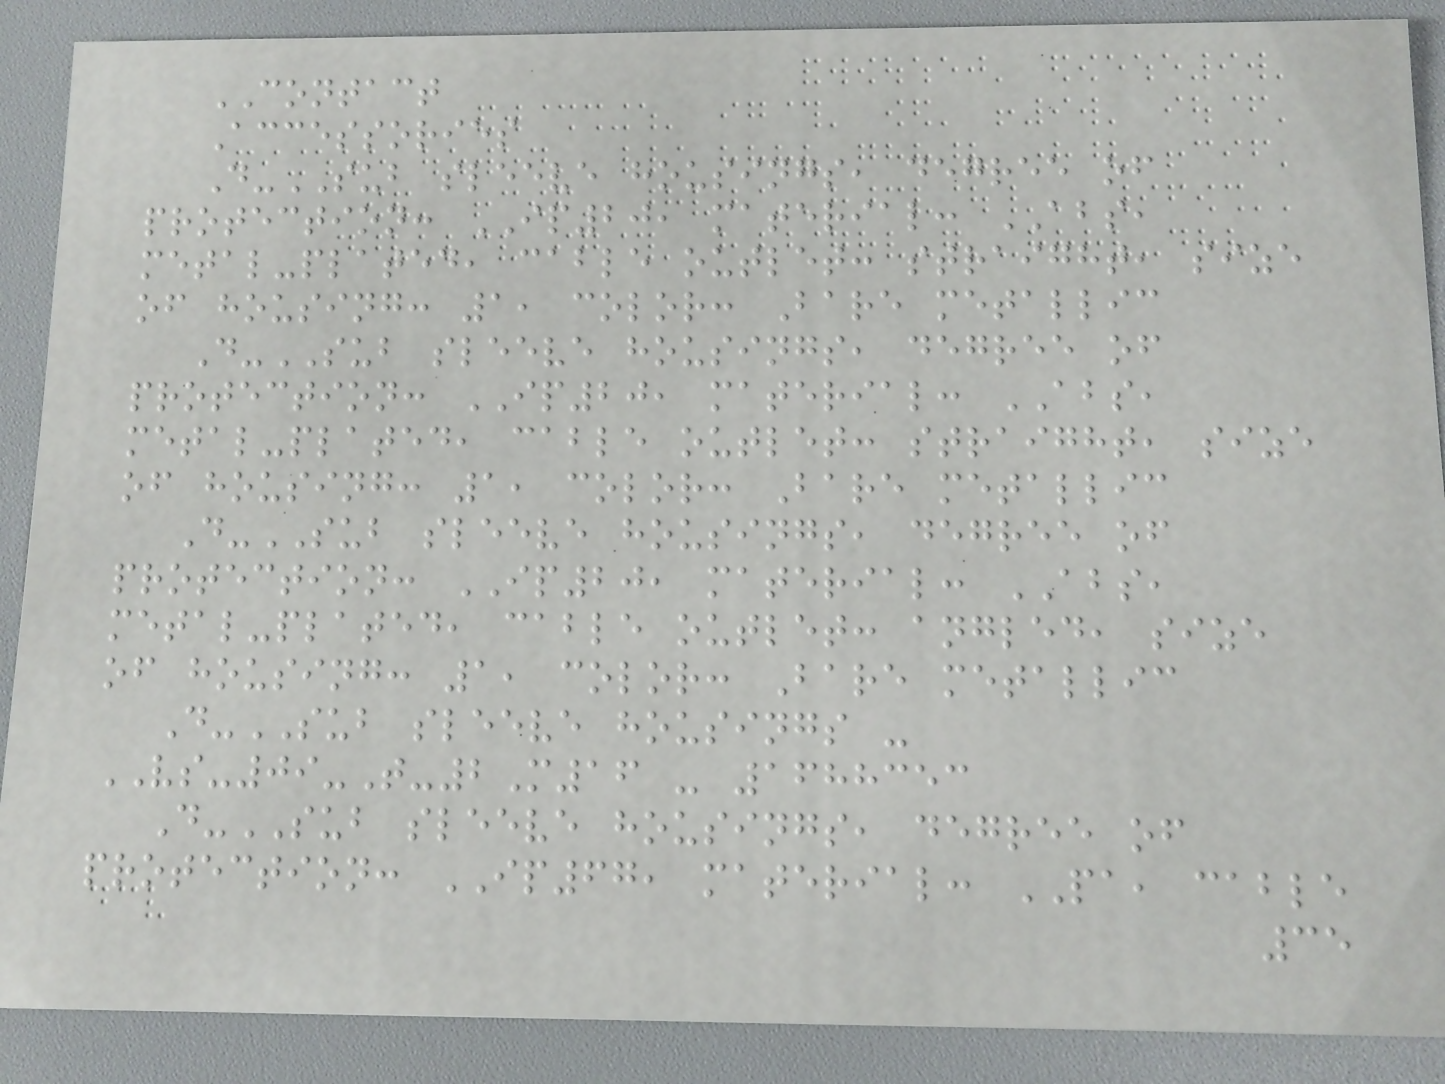CONTACT
Accessories
D-SUB sleeve housings, degree of
protection: IP20, material: ABS,
metal-plated, cable outlet: straight, size
of housing: 1, color: Bare metallic
D-SUB sleeve housings, degree of
protection: IP20, material: ABS,
metal-plated, cable outlet: straight, size
of housing: 1, color: Bare metallic
D-SUB sleeve housings, degree of
protection: IP20, material: ABS,
metal-plated, cable outlet: angled, size
of housing: 1, color: Bare metallic
D-SUB sleeve housings -
VS-09-T-2M16 - 1688353
D-SUB sleeve housings, degree of
protection: IP67, material: PA, cable
35
